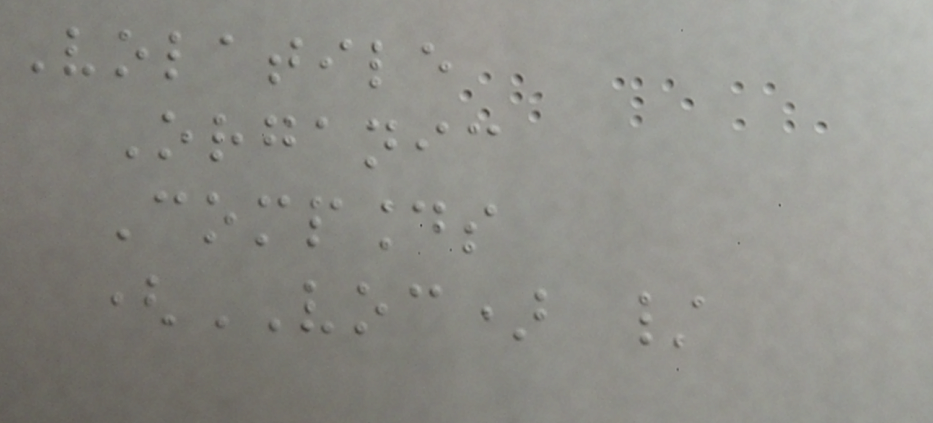Volatile
Organic
Compounds
(VOC) /
